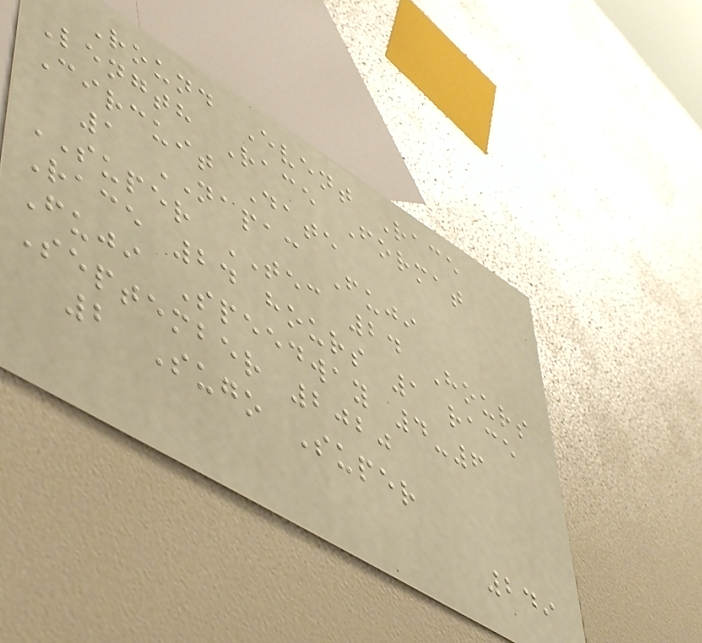Round Event Race
Length Race Format
Circuit Date
1 NAPAC Fuji
SUPER TEC 24 Hours
Race 24 hours 1 race
Fuji Speedway 4-6
September 2020
2 Sugo Super
249
